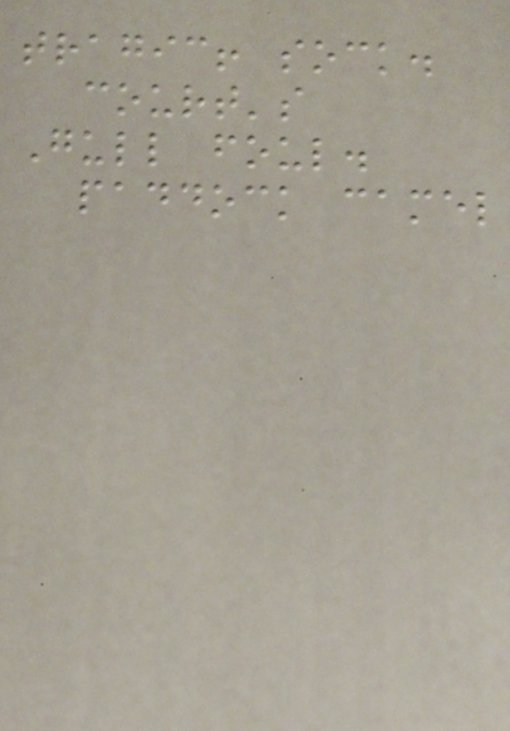tragic! sock.
court's
Gull foul.
paddock camel
